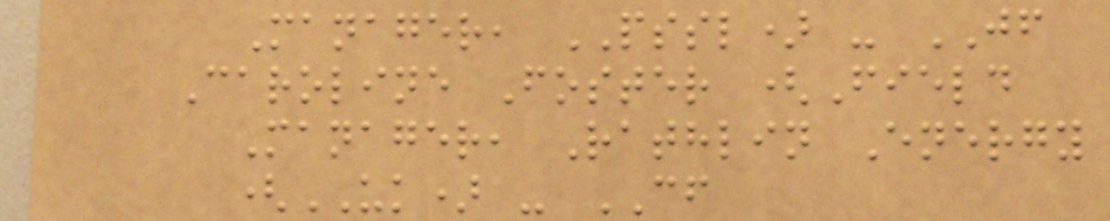Manager, PSSL) - JF
Caroline Foster (Field
Manager, Rathlin Energy
(UK) - CF
